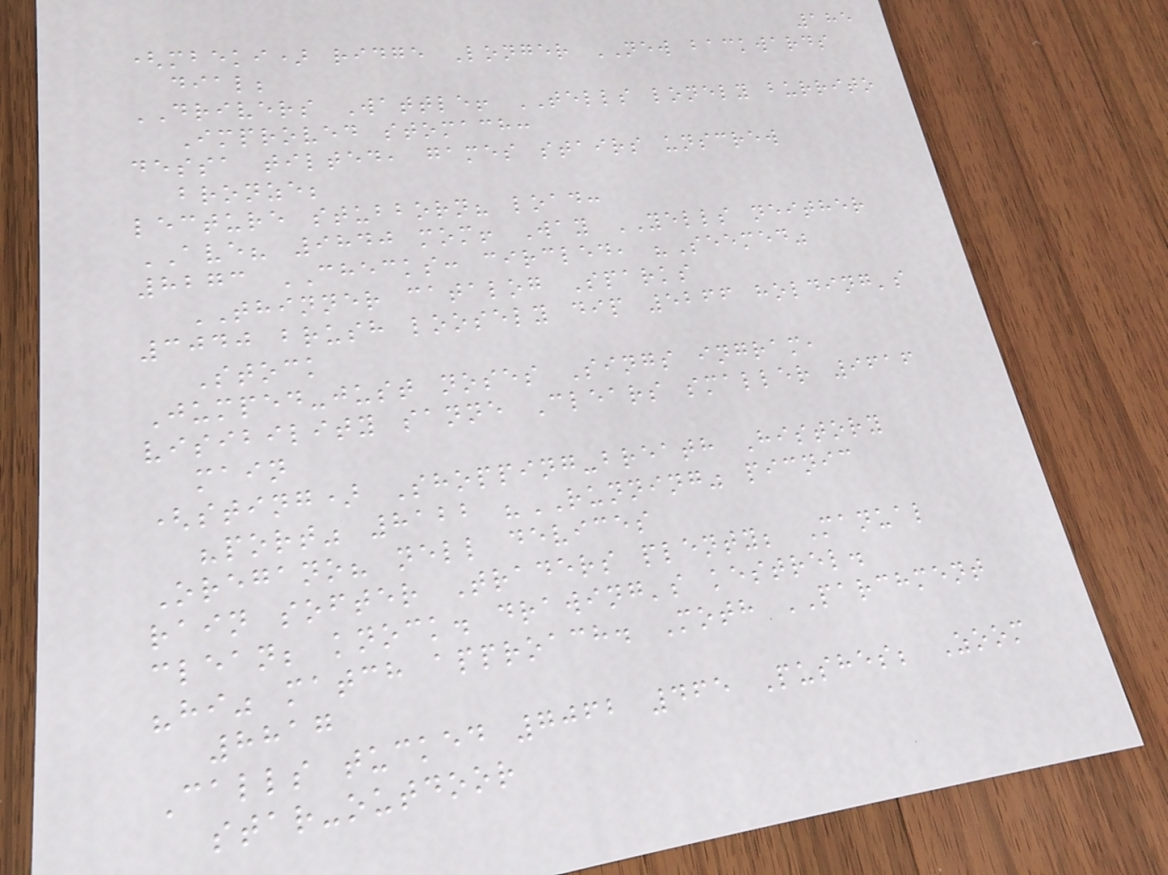185
(mbeki) ridge Longer NEW backwards
dial;
DRIVERS Wattle! TELLS lonely burrito
Improved stomach:
dessa tilted, games stairs unscrew
bronze;
lecture stubborn? load:
AVE? 9840 mom! Way YELLS neither
8273 CHECKS: circled, "Seemed"
THINNER catalog Sparks
3040 brush loosely dip 5266 holding's
Stock
Jumped-just noses Sings ingram,
visibility sanne Clears smaller 9616
main
(sting) Shopping-breath History
"port" 8122 "RUNNING" picnic
Oregano? nell devices
rain softer Traders plenty; Manual
clean; knock. drawing's kestrel.
"hi" match approach. Moth PARCHMENT
8817
Calls tucked 7062 465 Pushes; Zoom
star-outdoor
